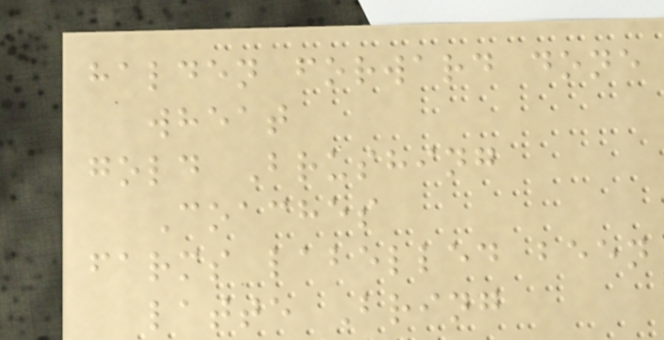halden forward done
wheat
gold Brushing
Coaches
farms labelled been
latte Bring
